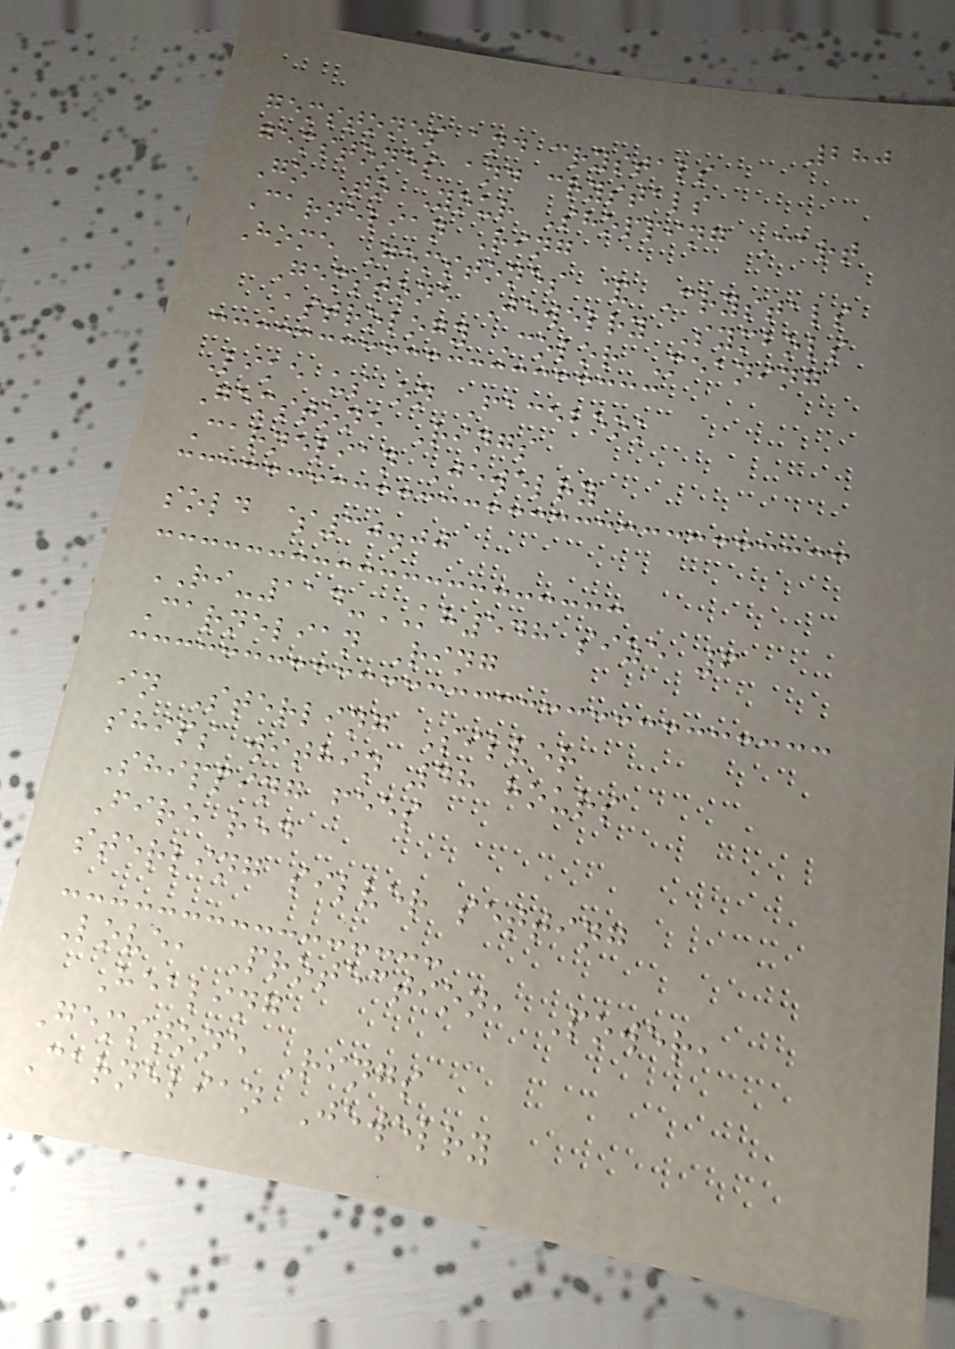280
gemstones and crystals
gemstones and crystals
Go To Your Shopping Cart
Carnelian Ring
Home Gemstones & Crystals
Gemstone Jewelry Symbols
Astrology Color Meaning
Like us on Facebook
Gemstone Rings
Carnelian Jewelry
sold $30.00
RI-114-KH548 size 6
Carnelian Ring
in Sterling Silver
ships within 48 hours
Shipping fees
Fire red
sterling silver setting
Love, Protection, Power,
Healing
Gemstone Rings
Carnelian Jewelry
